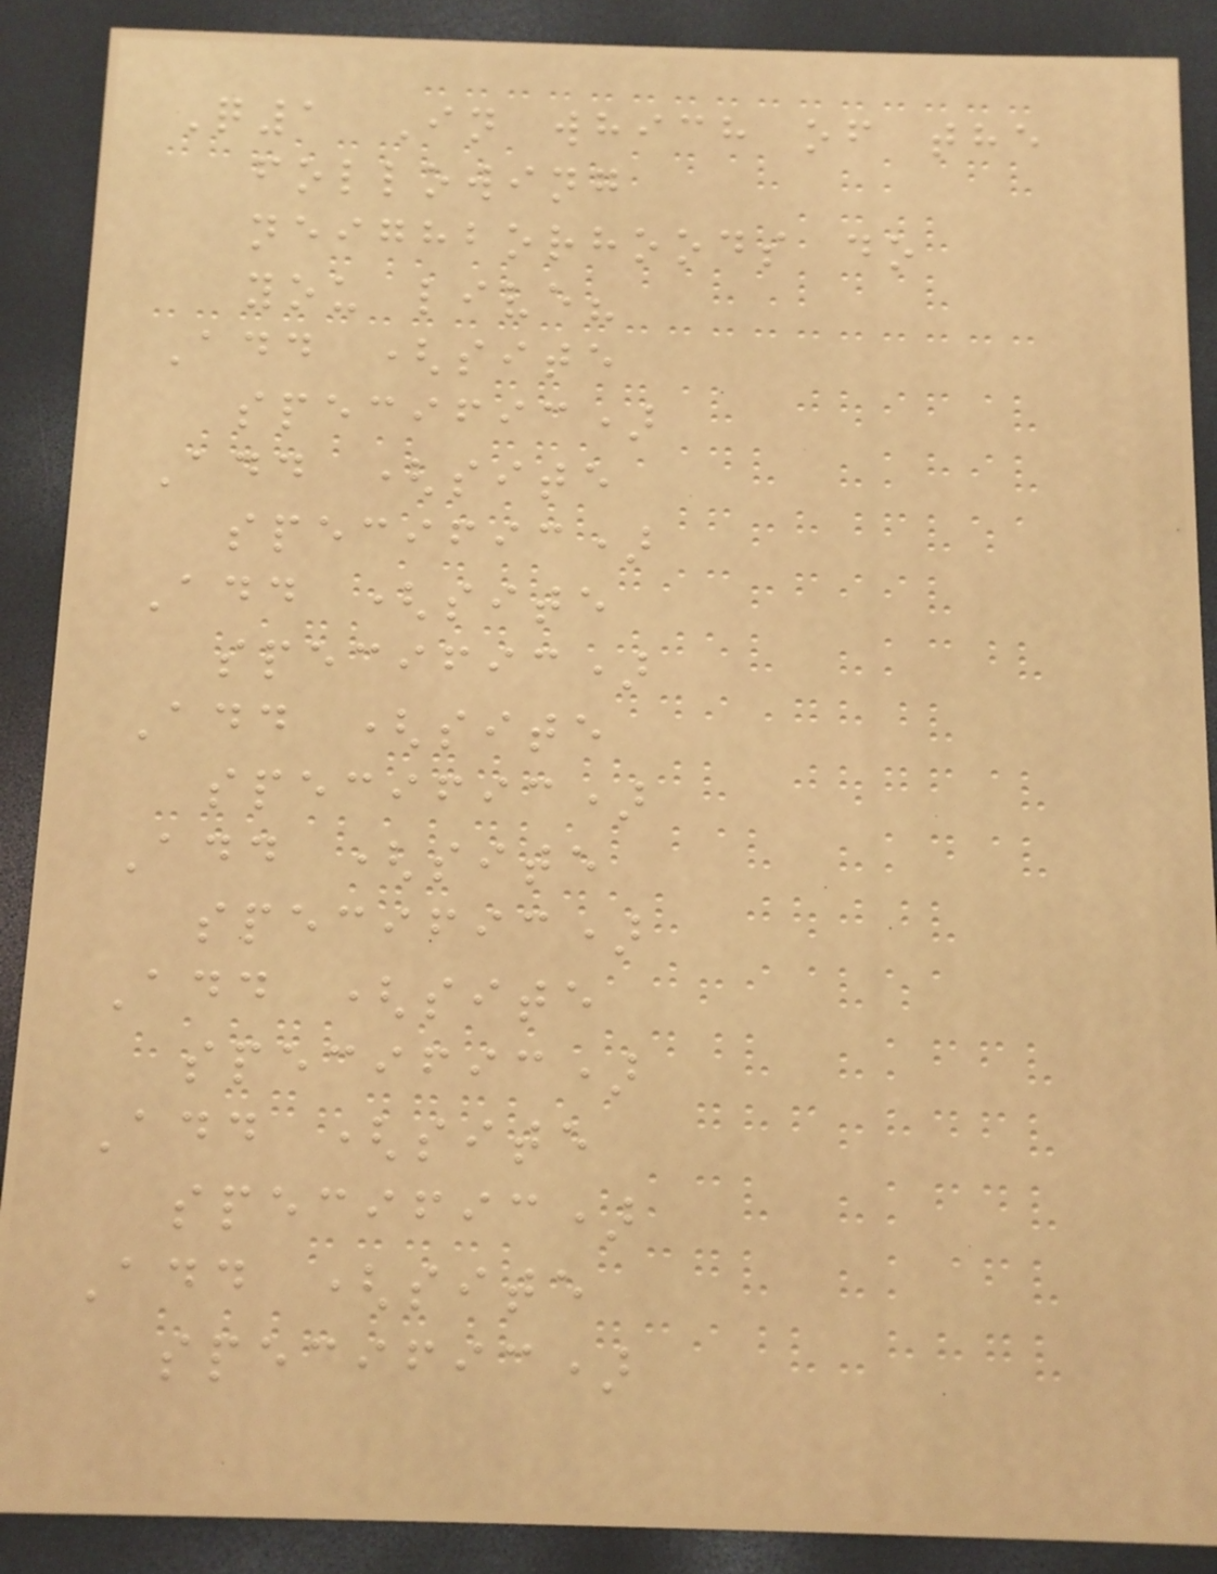Q1 In which of the
following
neighborhoods do
you live?
Add (site
specific)
Add (site
specific)
Add (site
specific)
Add (site
specific)
Add (site
specific)
Add (site
specific)
Add (site
specific)
Add (site
specific)
